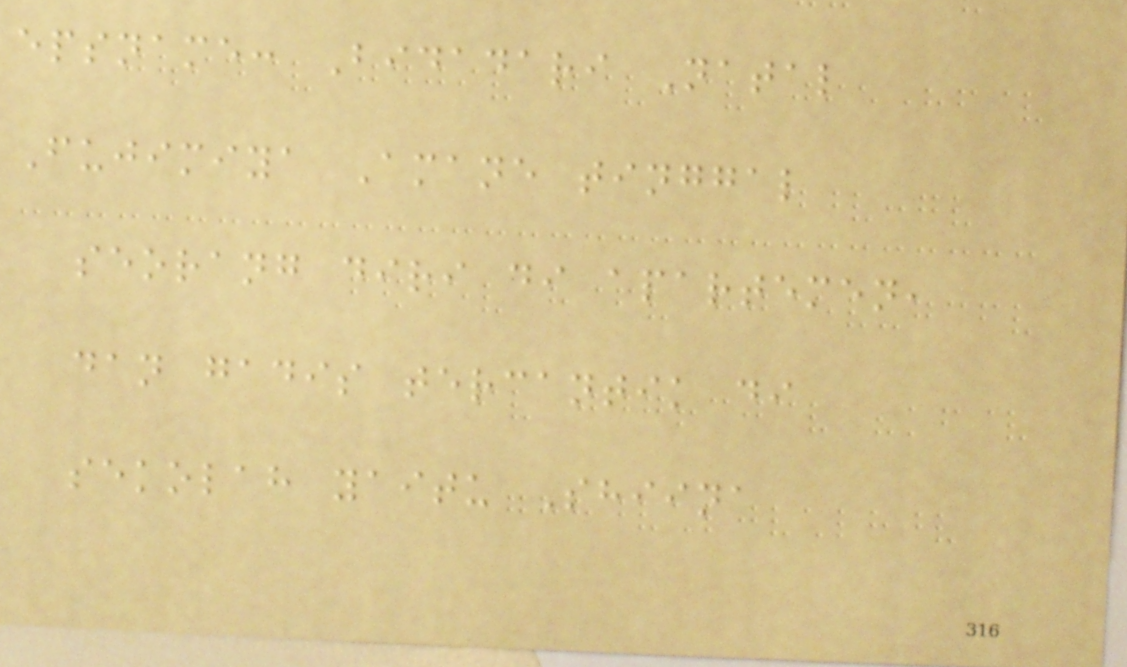epsname: Bidadari Natal
Fujimiya Amane tinggal
seorang diri di apartemen,
dan gadis tercantik di
sekolah yaitu Shiina
